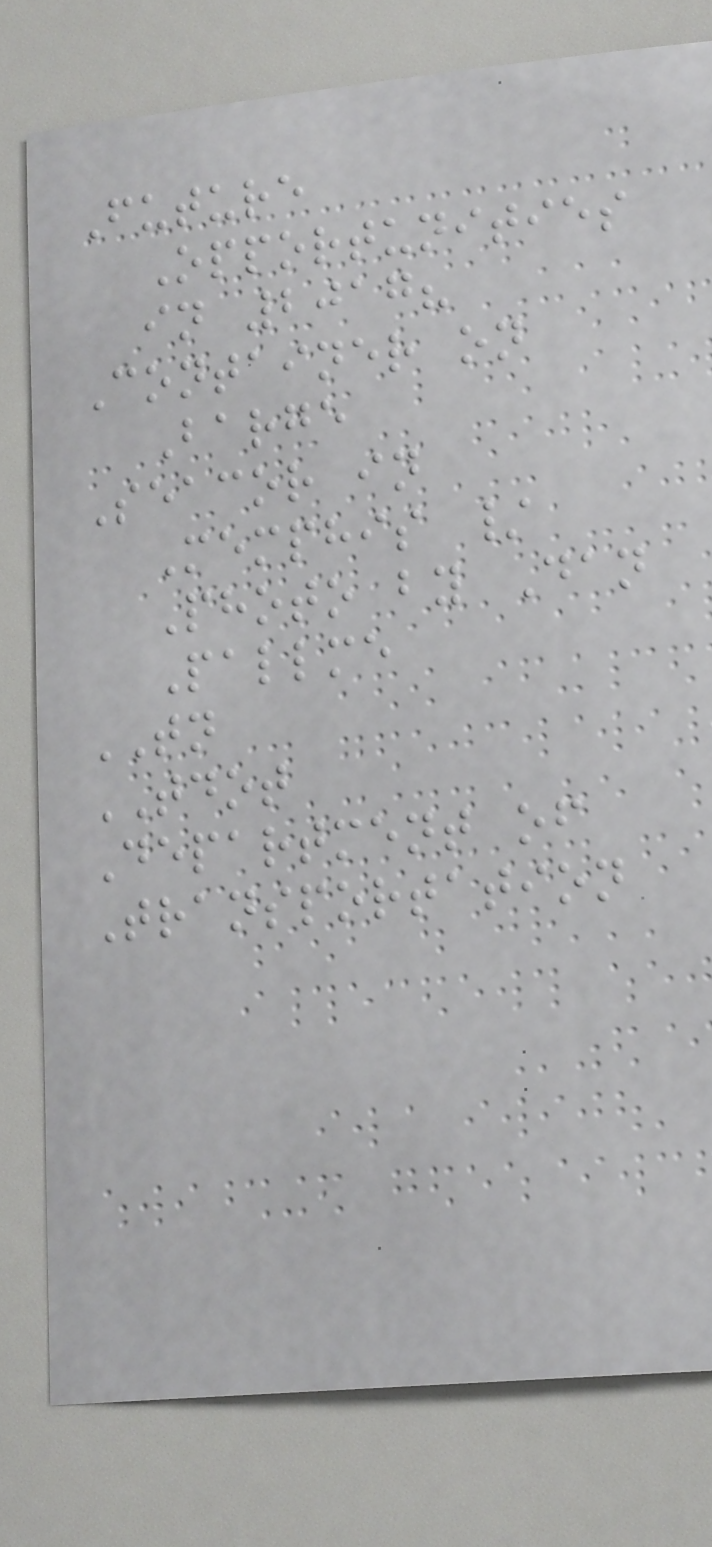Future
Opportunities
in 2017?
Container on
Barge
Seacor in
Memphis /
Photo by Dan
Pallme
TN
TDOT
Department of
Transportation
